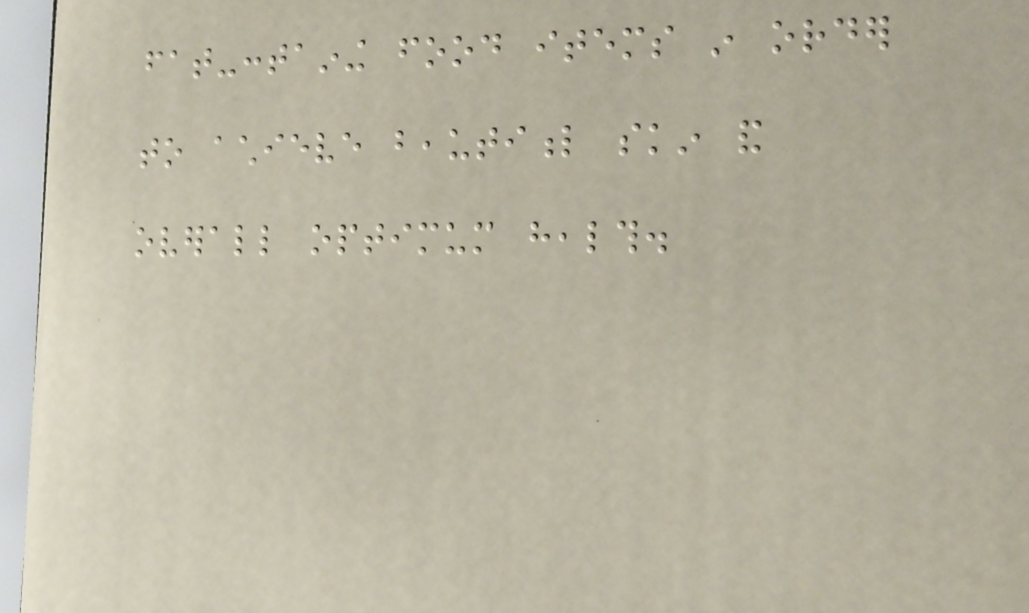fat-containing food items in order
to achieve beautiful skin and
overall optimum health.
